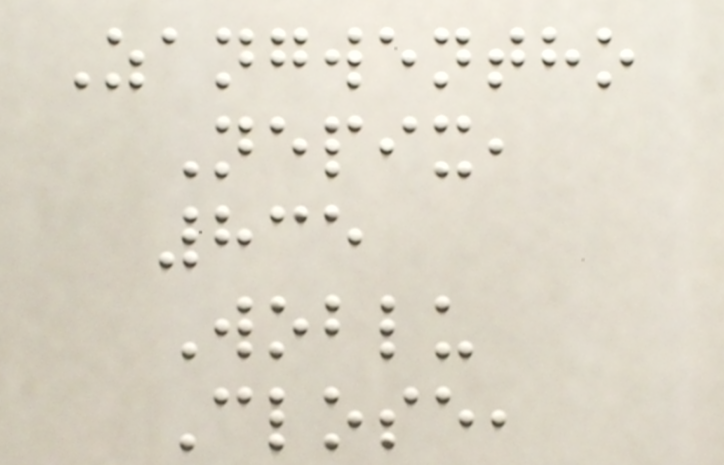Zangwentho
Nepix,
835
Woblu
Close,
